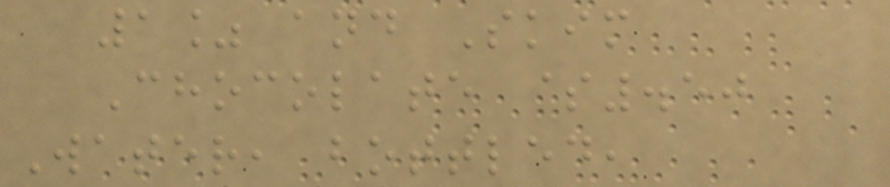1% and Skim
Chocolate $.50
Water, bottled,
